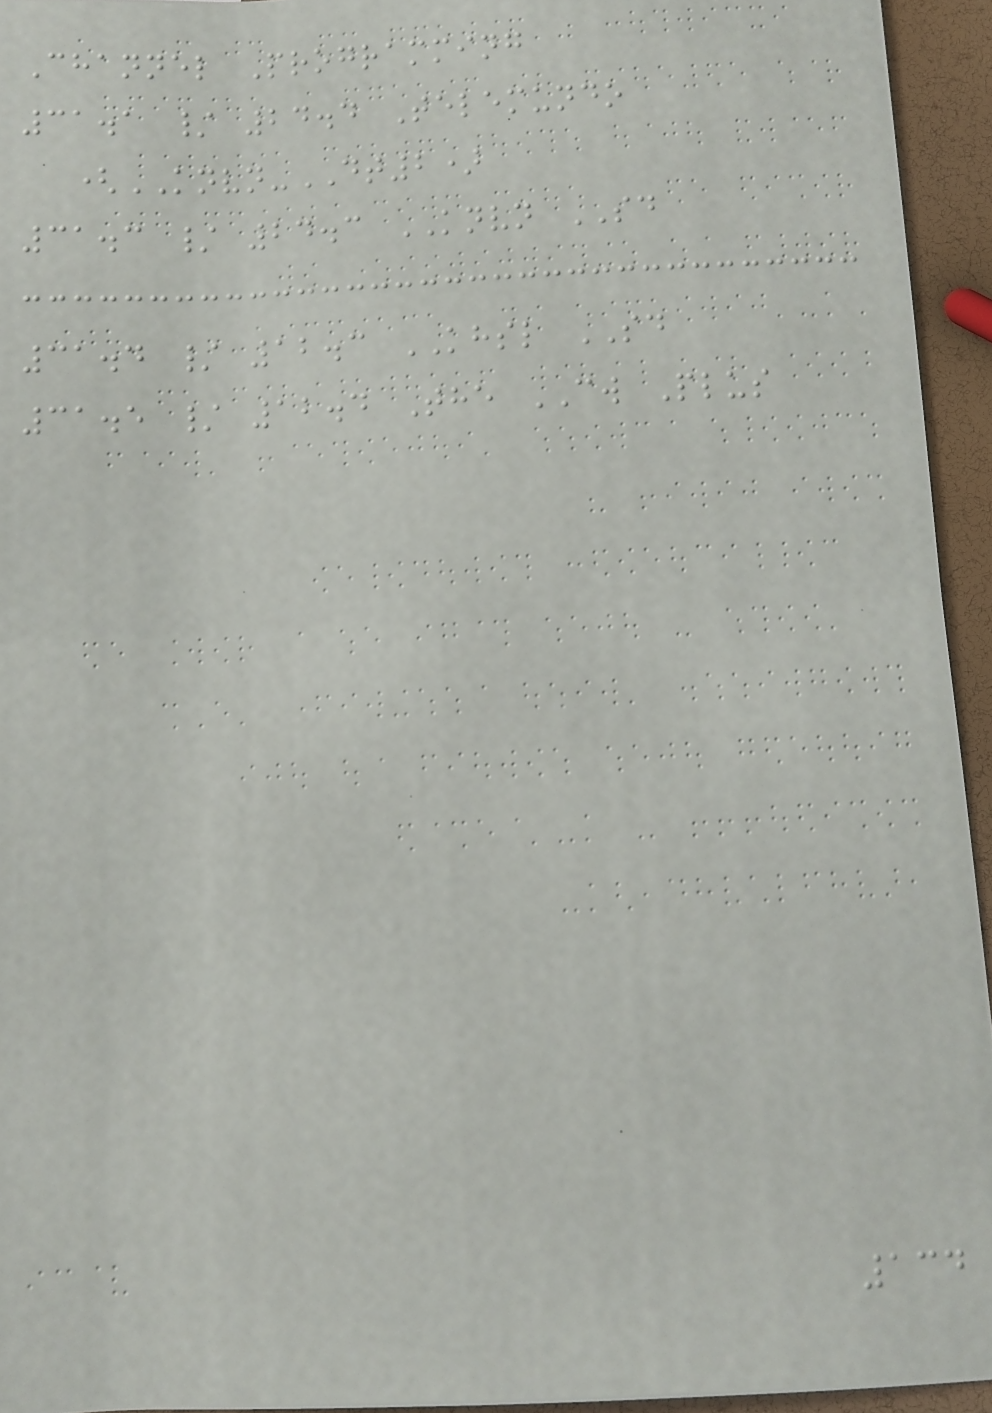Channel Programming
31.1 / 24.4 Telemundo
(KNVN-DT2)
31.3 / 24.3 KNVN SD
31.4 / 12.3 KHSL SD
31.5 / 12.4 The CW Plus
134
